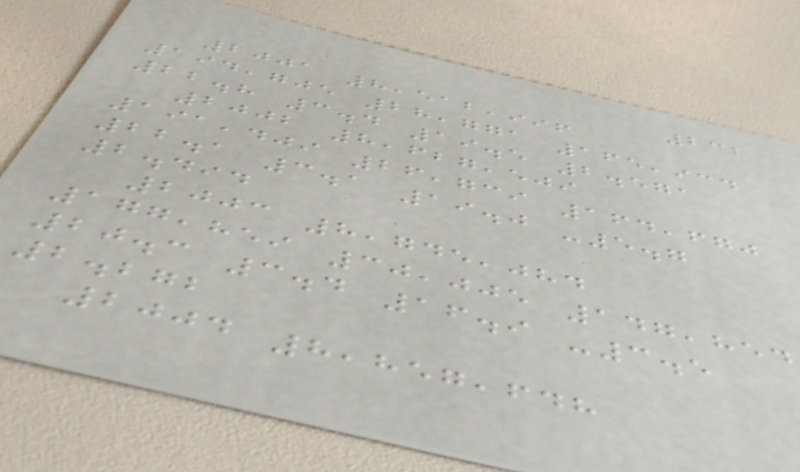232
2001 8,512,996
194,705 28,771 165,934
22.8 3.4 19.5 2.571
2002 8,627,509
191,409 26,739 164,670
22.1 3.1 19.0 -5.7
2.494
2003 8,745,084
177,859 30,005 147,854
20.3 3.4 16.9 -3.5
2.272
2004 8,857,648
